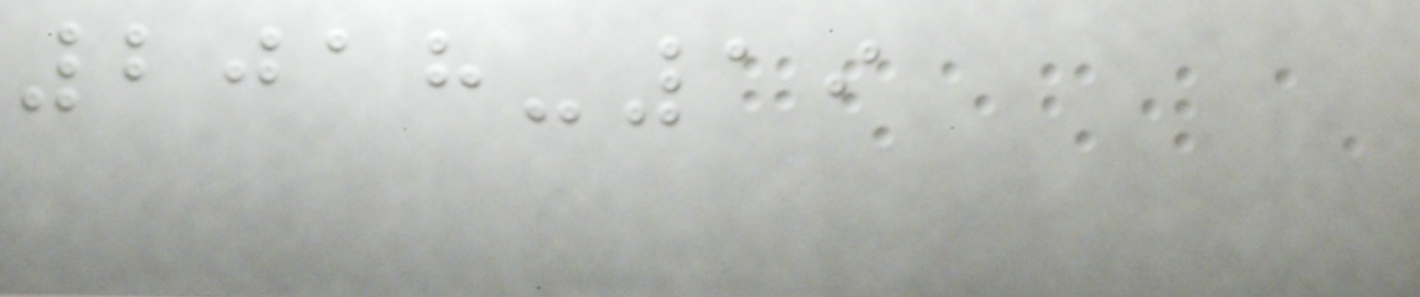2018-19
